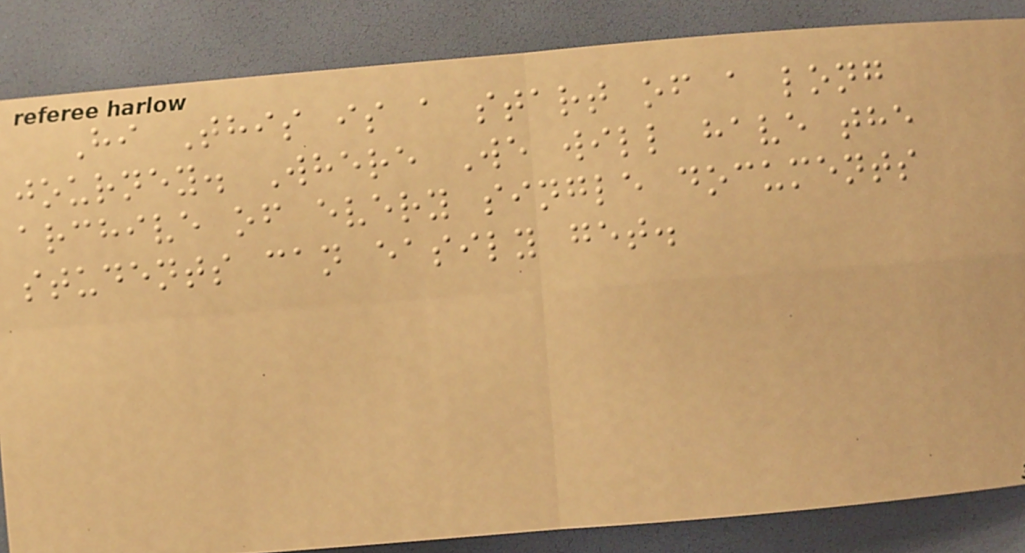Hi This is a start of a long
journey. Where We will have the
archive of every single documents
students can easily get.
